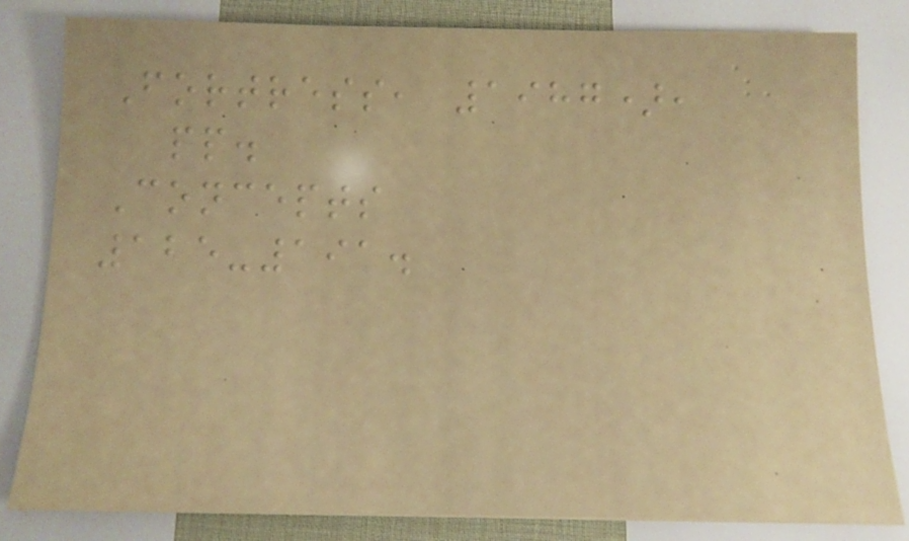Fortress, 1987),
pp.
Concepts
125-191.
